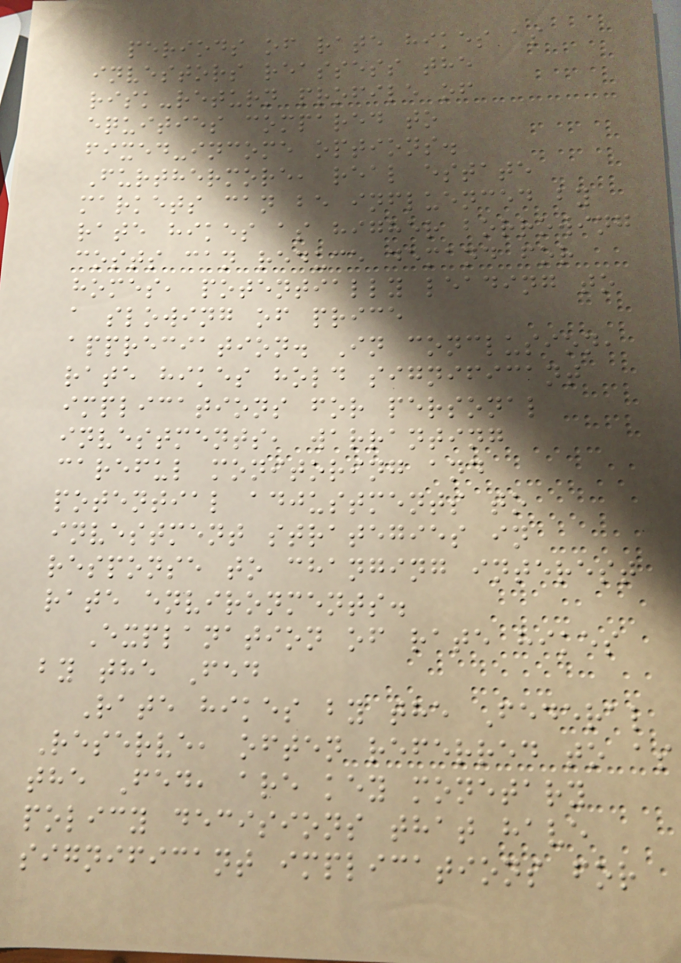periods of rate hikes as
investors reassess the
risk-return profile of
equities compared to
fixed-income options.
Furthermore, real estate
markets can be influenced by
rate hikes as higher borrowing
costs can reduce demand for
homes, potentially leading to
a slowing of price
appreciation. In conclusion,
rate hikes hold significant
implications for personal
investments, warranting
careful monitoring and
potential adjustments to
investment strategies in
response to changing interest
rate environments.
Explanation of rate hikes
by the Fed
Rate hikes by the Federal
Reserve, often referred to as
the Fed, are key monetary
policy decisions that have
significant implications for
